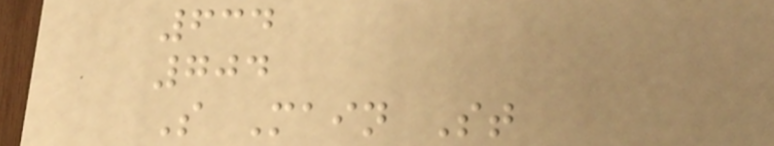634
704
S Main St
